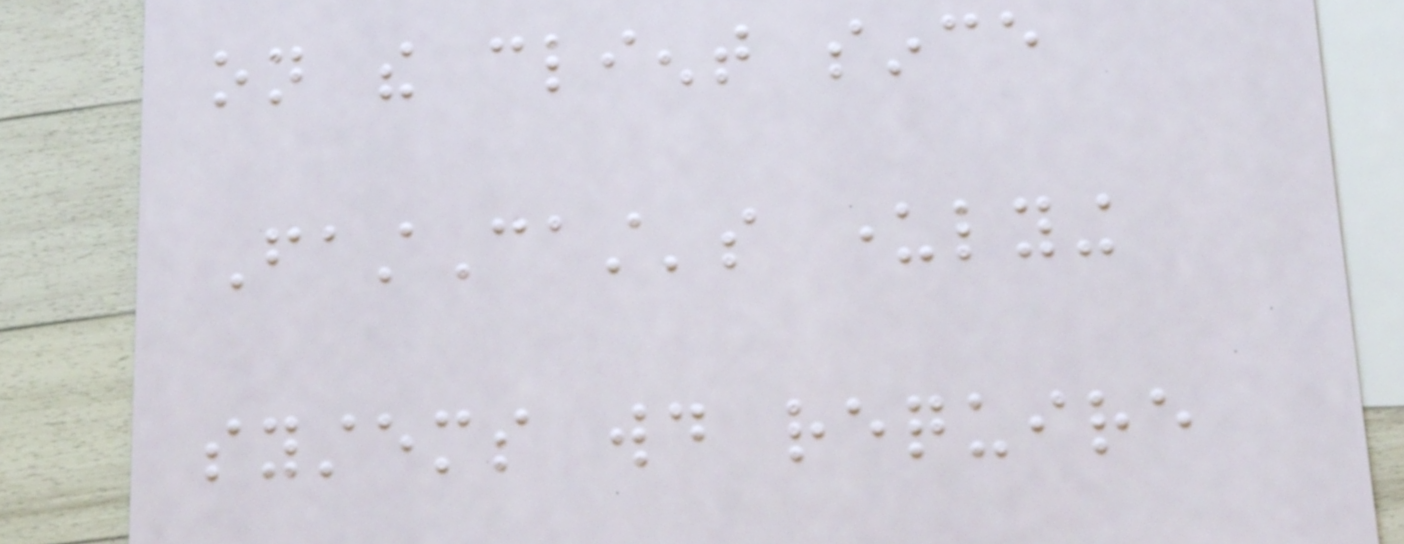on the client since
FastCast's underlying
systems would require
